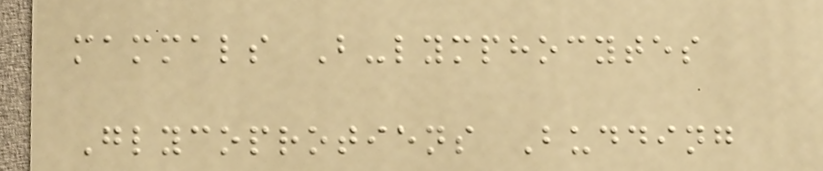mammals B-lymphocytes
Glycoprotiens Budding
